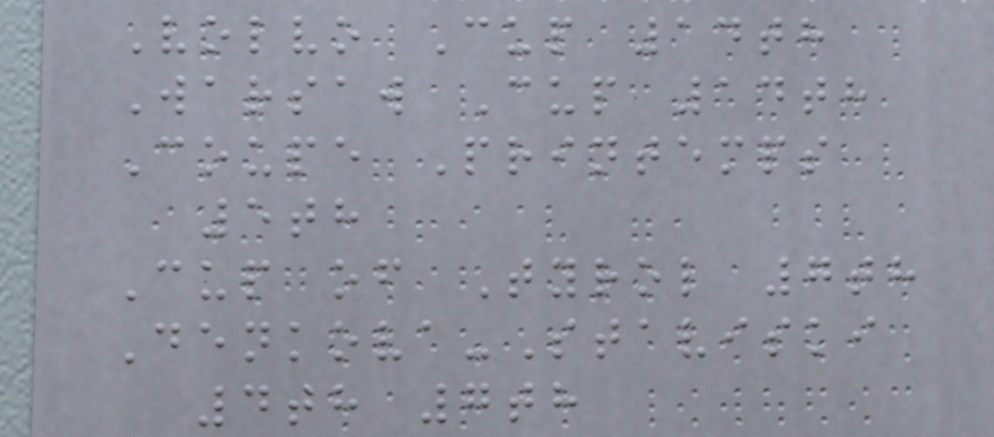Volvo Cup 14th
Warsaw Cup 14th
Coupe Printemps
5th
Cup of Tyrol 7th
Denkova-Staviski
4th 7th
